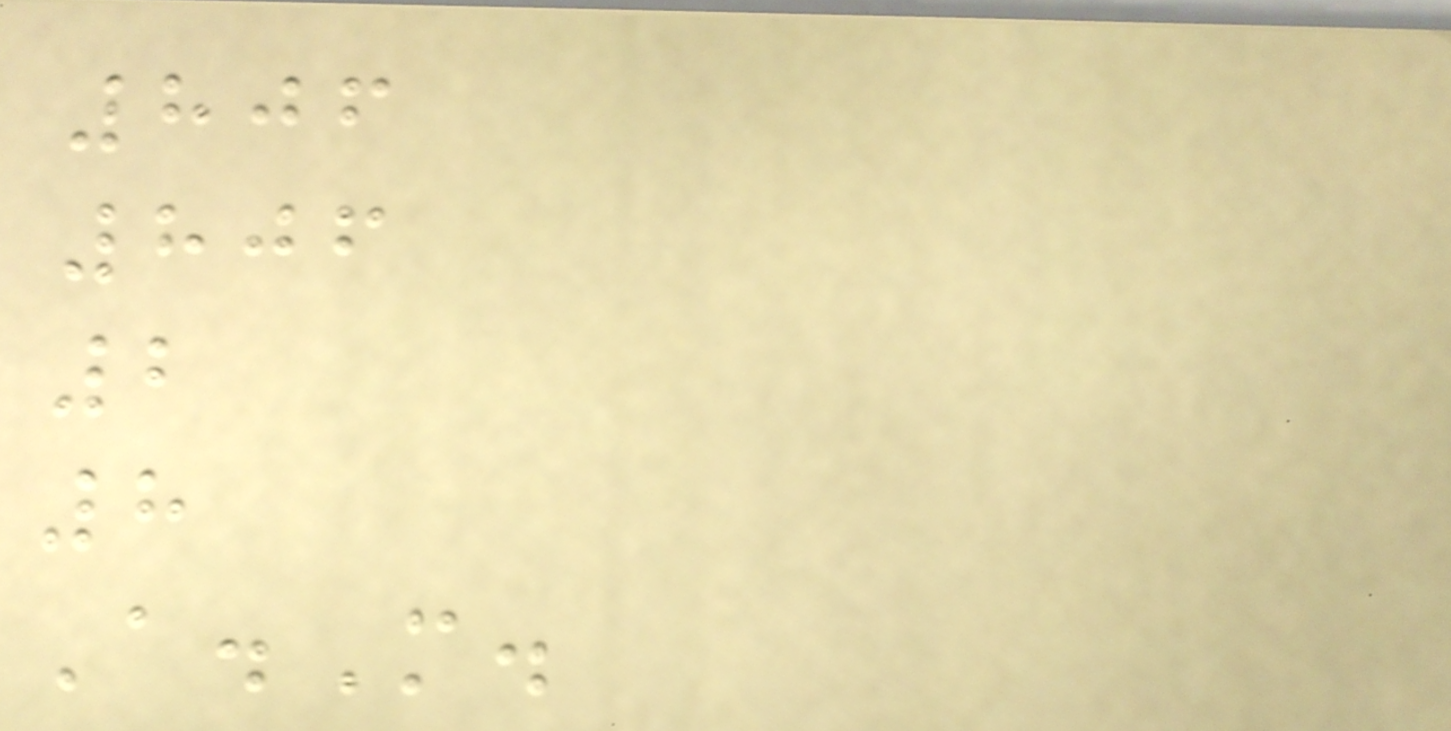806
806
2
8
A.M.
